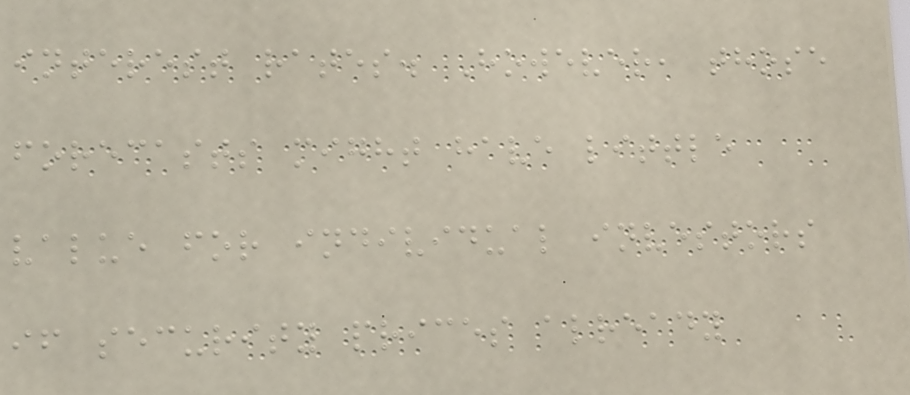interest rates. However, those
forecasts might have little
value for individual investors
if security prices already
